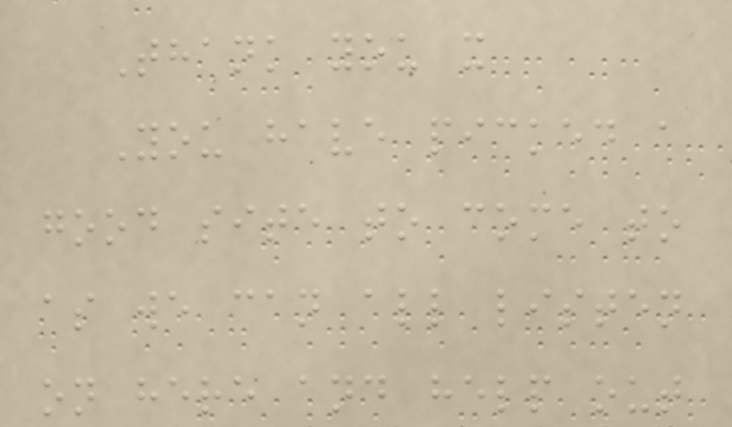Thank you x
You have picked a
good site to come to
as we can all listen
on here and help out
